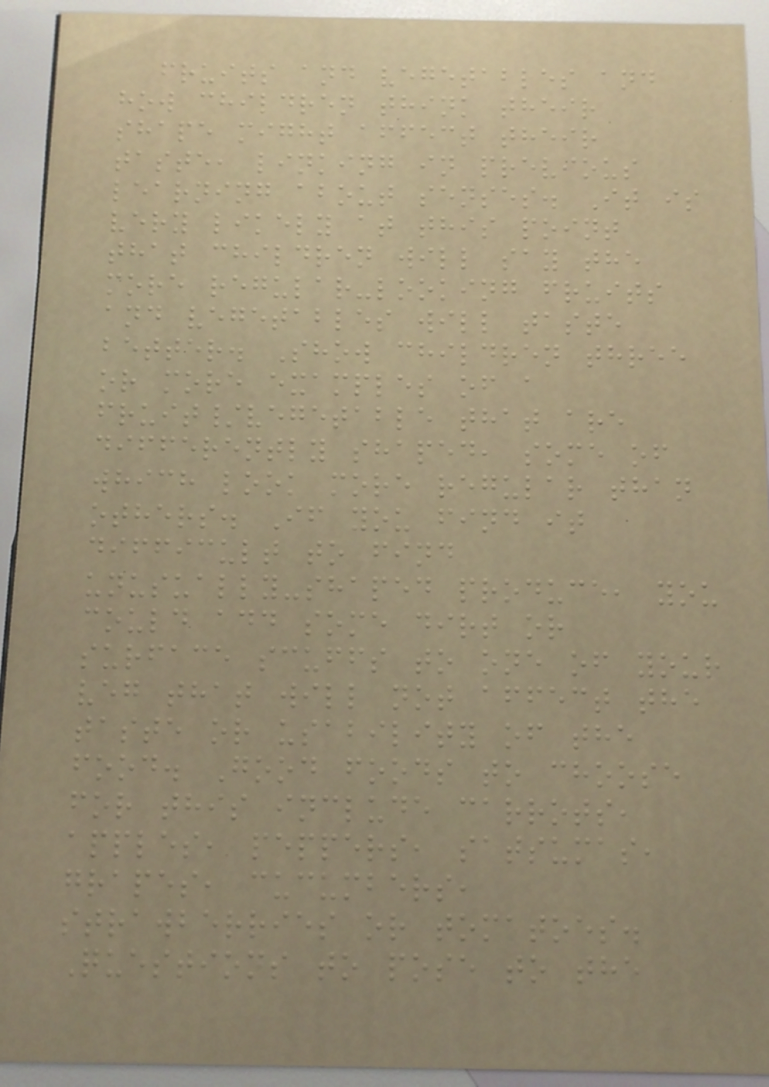fruits and vegetables and
how children think their
shape might affect their
taste, linking in previous
learning about senses. It is
very likely at this point
that children will say the
more regular-looking fruits
and vegetables will taste
better. Show children three
or more examples of a
fruit/vegetable that are
differently shaped, some of
which look more regular than
others. If you find it
difficult to find
unusually-shaped produce, you
could add some dirt or
surface scuffs to one of your
veg that will not affect the
taste or usability of the
food. Good foods to choose
for this include carrots,
apples, peppers, satsumas,
grapes, cucumbers,
strawberries or tomatoes.
Questions to pose to the
